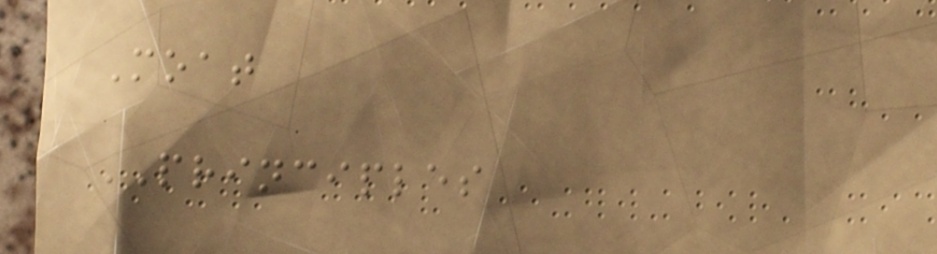Moat
PRINCIPLES
